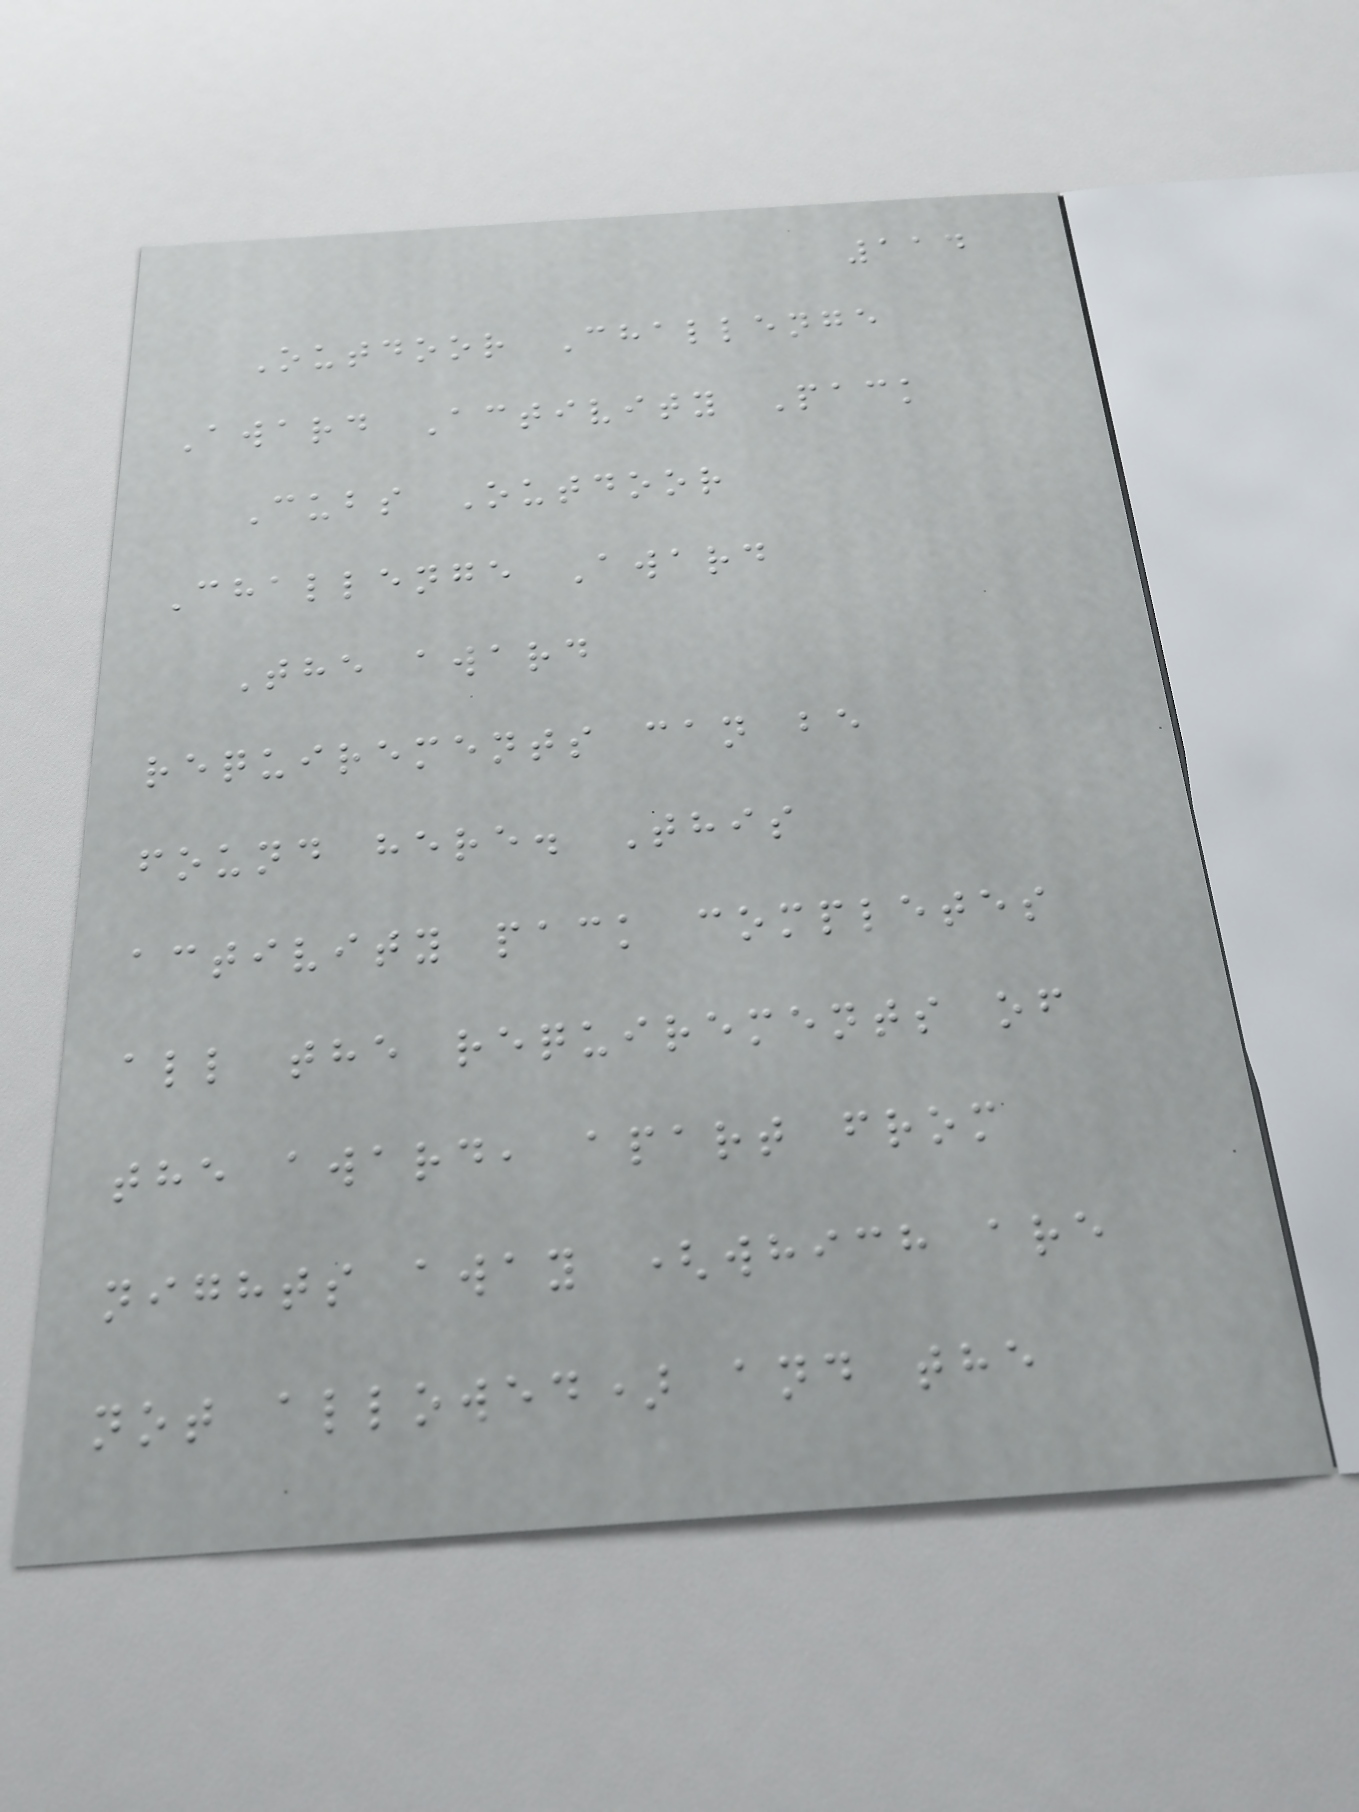114
Outdoor Challenge
Award Activity Pack
Cubs Outdoor
Challenge Award
The award
requirements can be
found here. This
activity pack completes
all the requirements of
the award, apart from
nights away (which are
not allowed) and the
